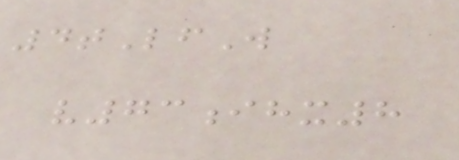4tLfW
v73ihx8
